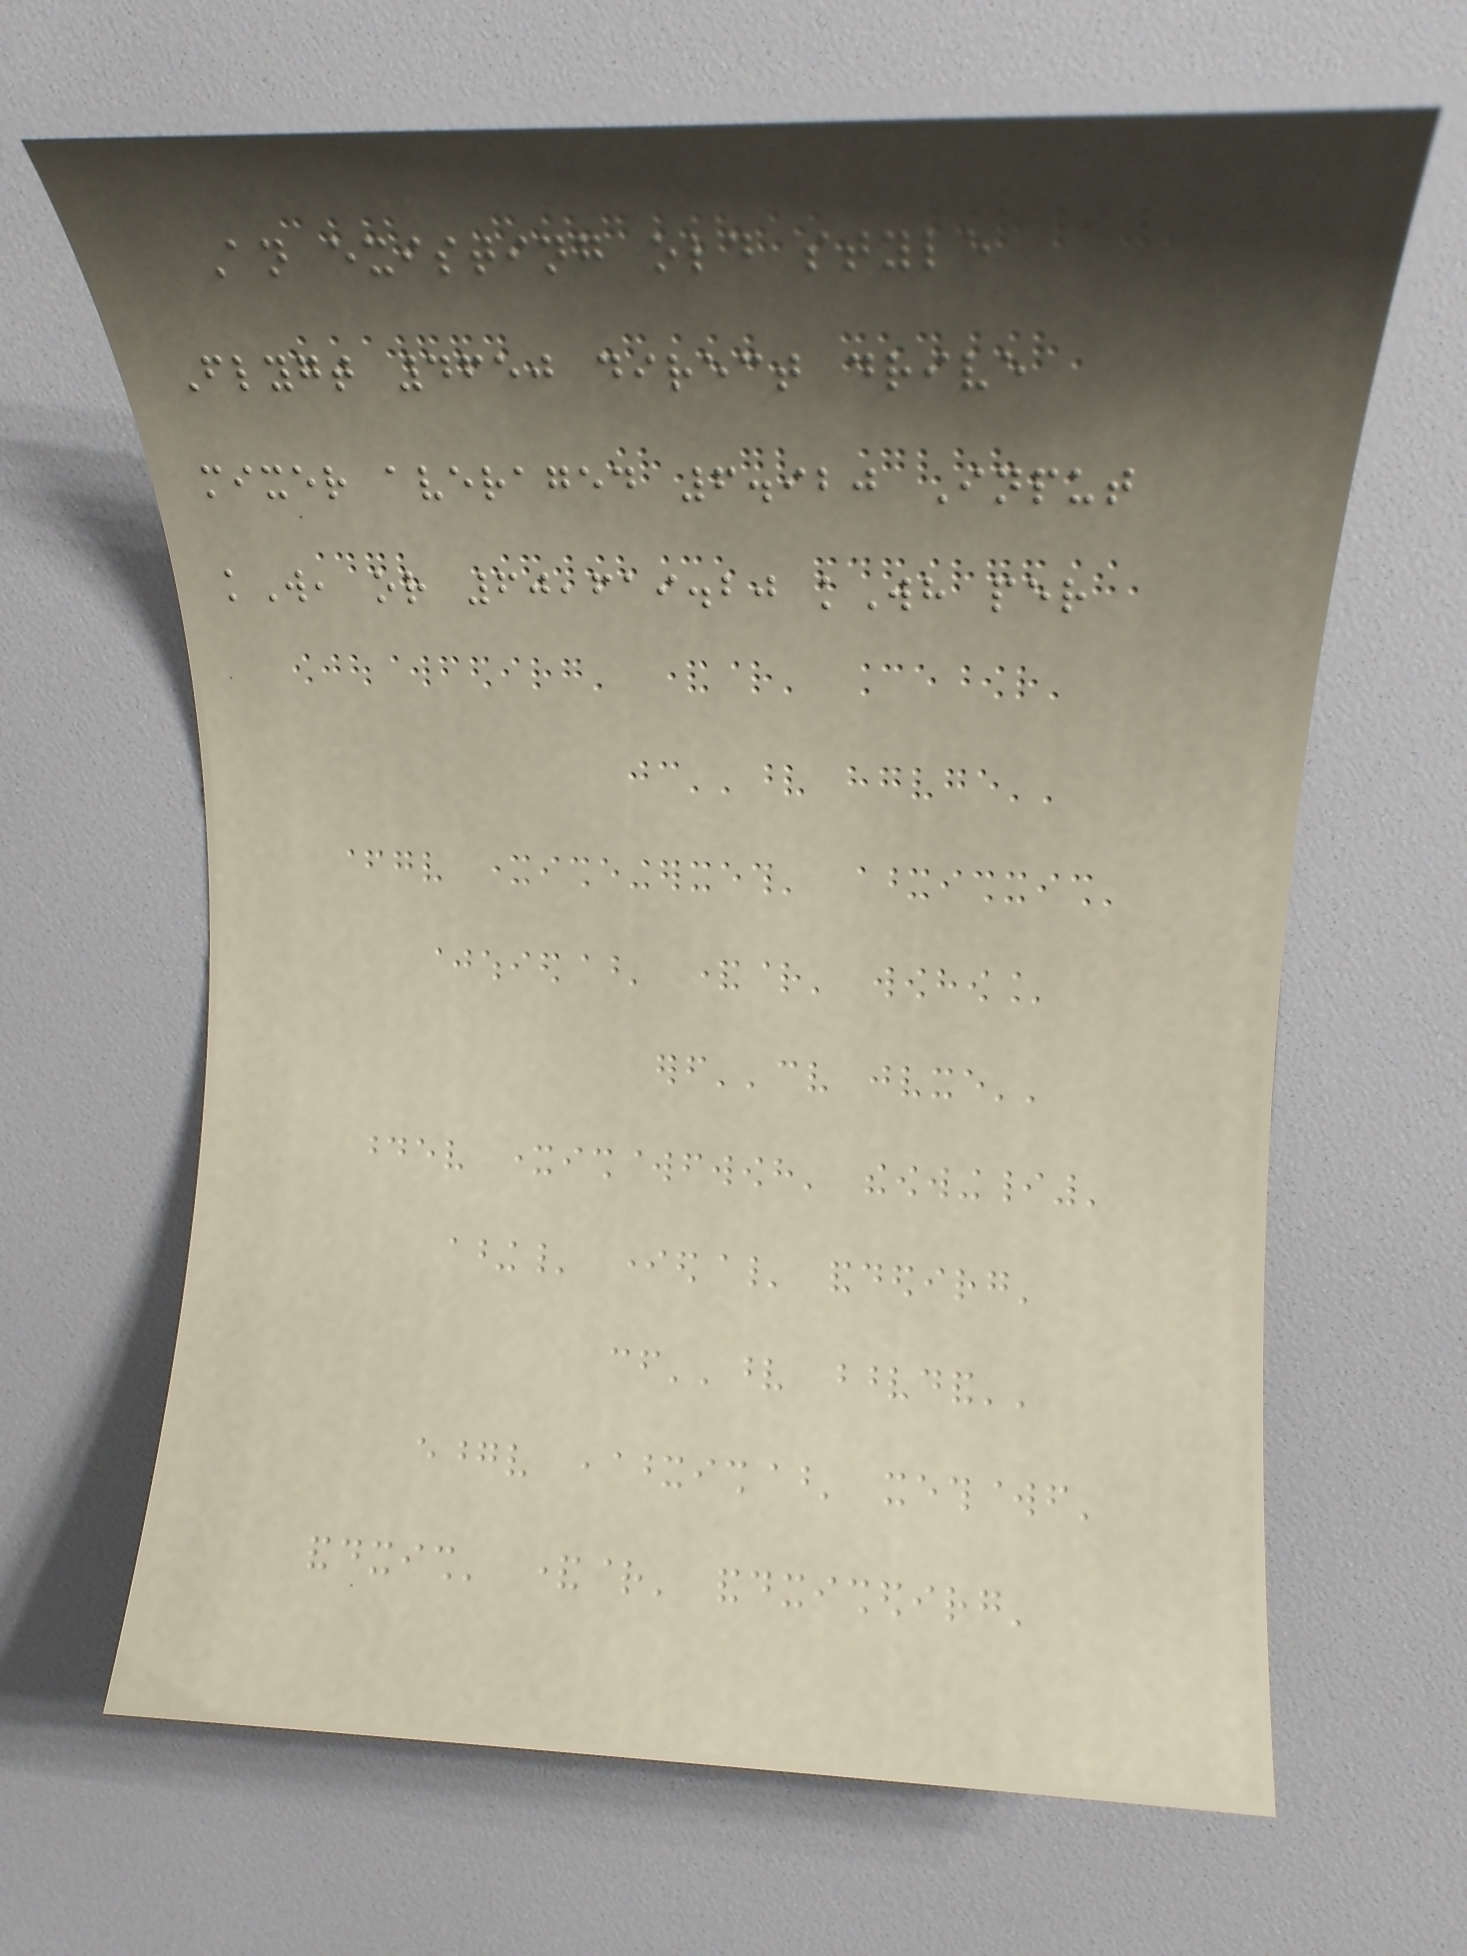An existing old style
Flygt 4650 direct drive
mixer averaged 6.920 Input
kW, or 60,619.20 kWh per
